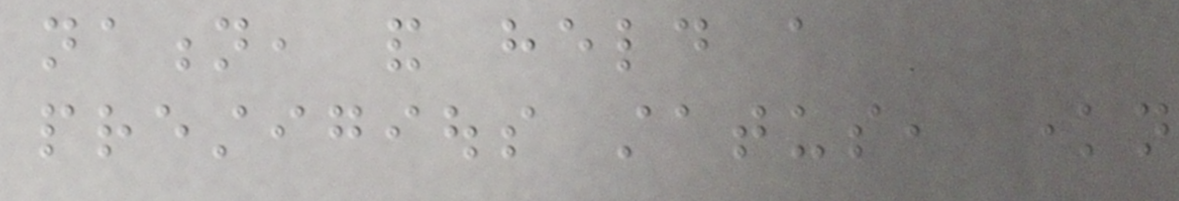nation, and held a
prestigious status, known
